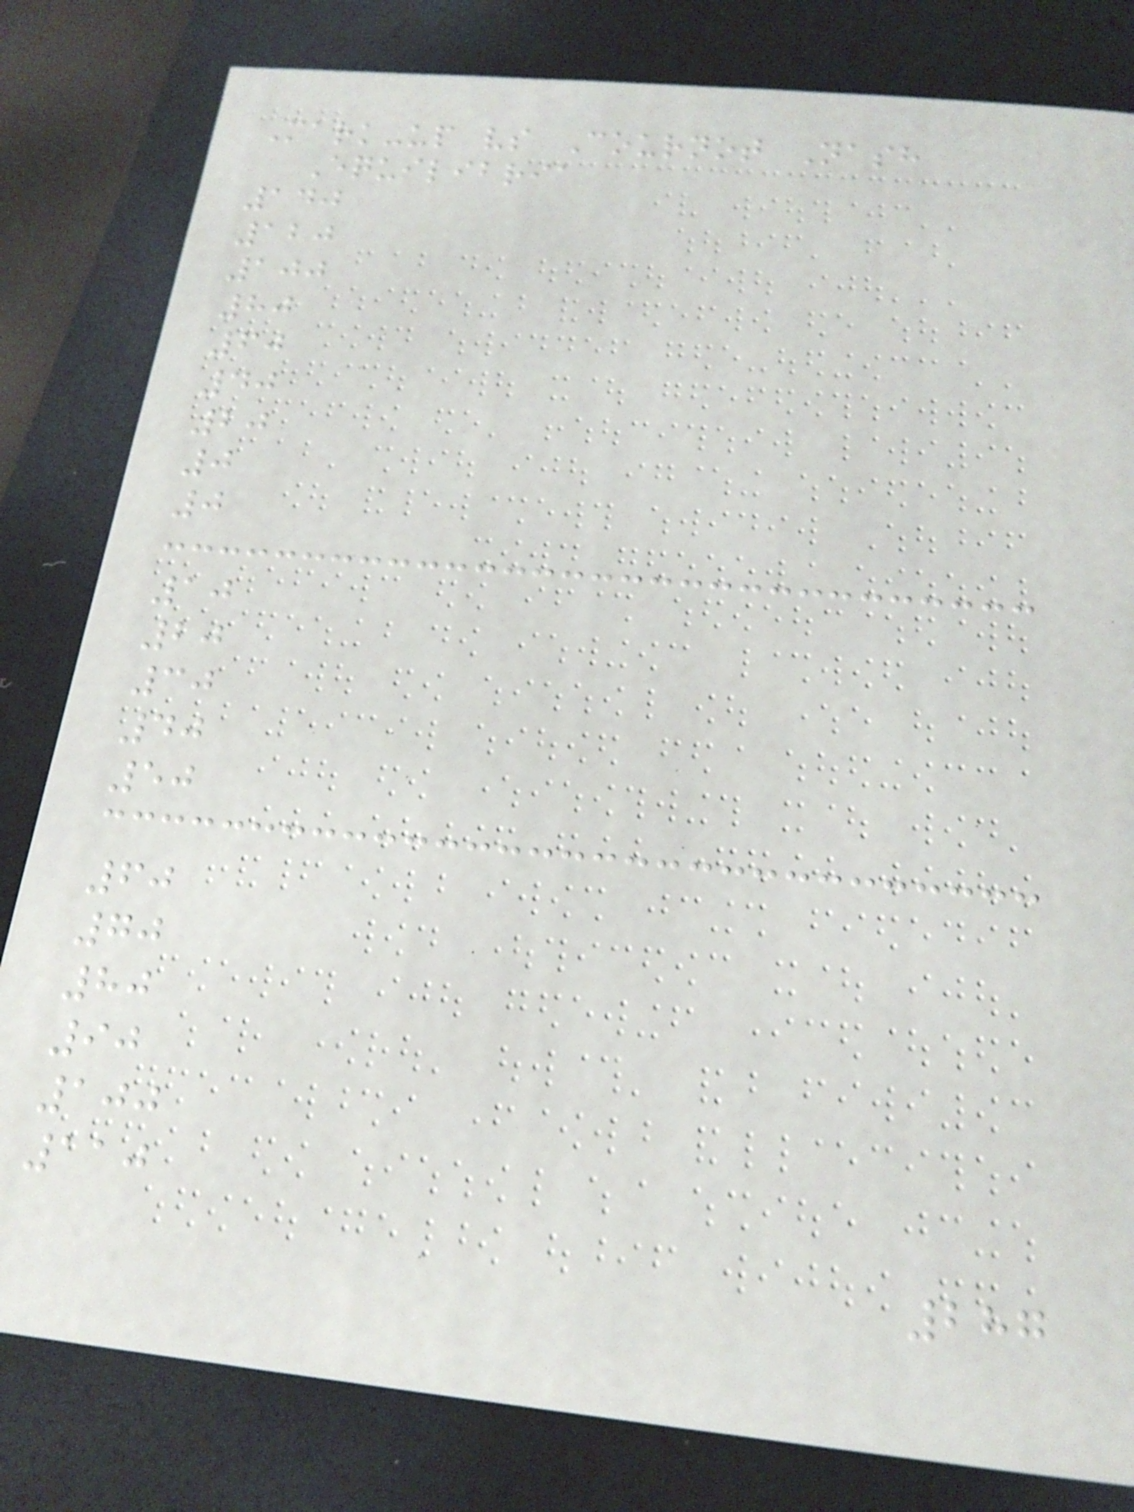Mark-up vs Cournot Nash
Equilibria
140
120
100
80
60
40
20
0
0
10
20
30
40
50
60
70
80
90
100
110
287
